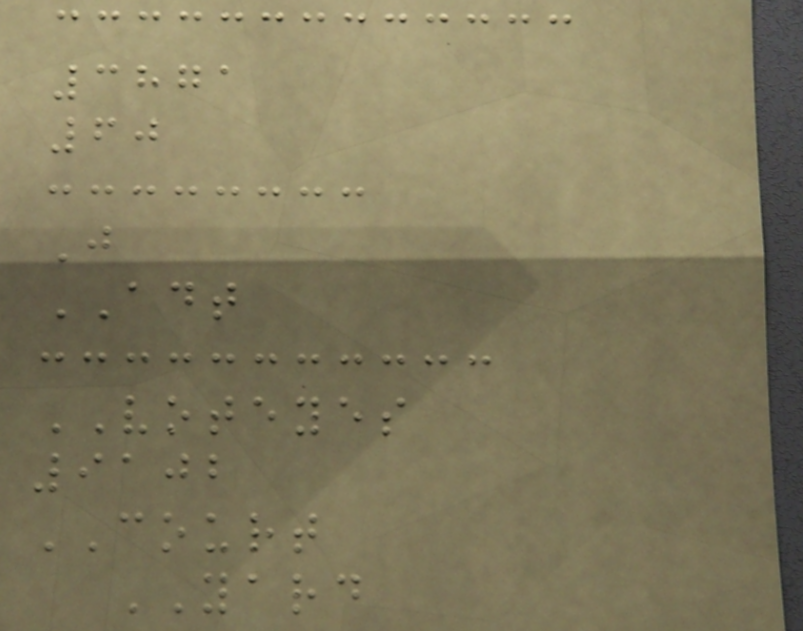3871
60
J
ADT
VOTEYES
9102
COURT
YARD
